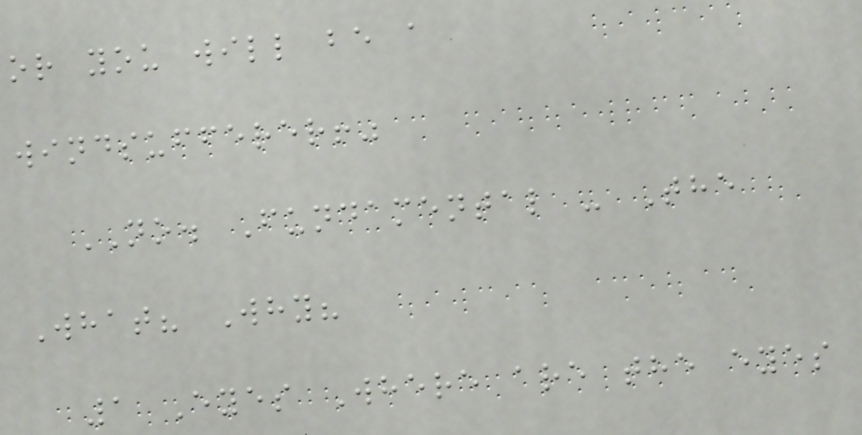or you will be a
windsufferer!"
NO. Fundamental - The
What? Why?
1 Eyes Where are the eyes
